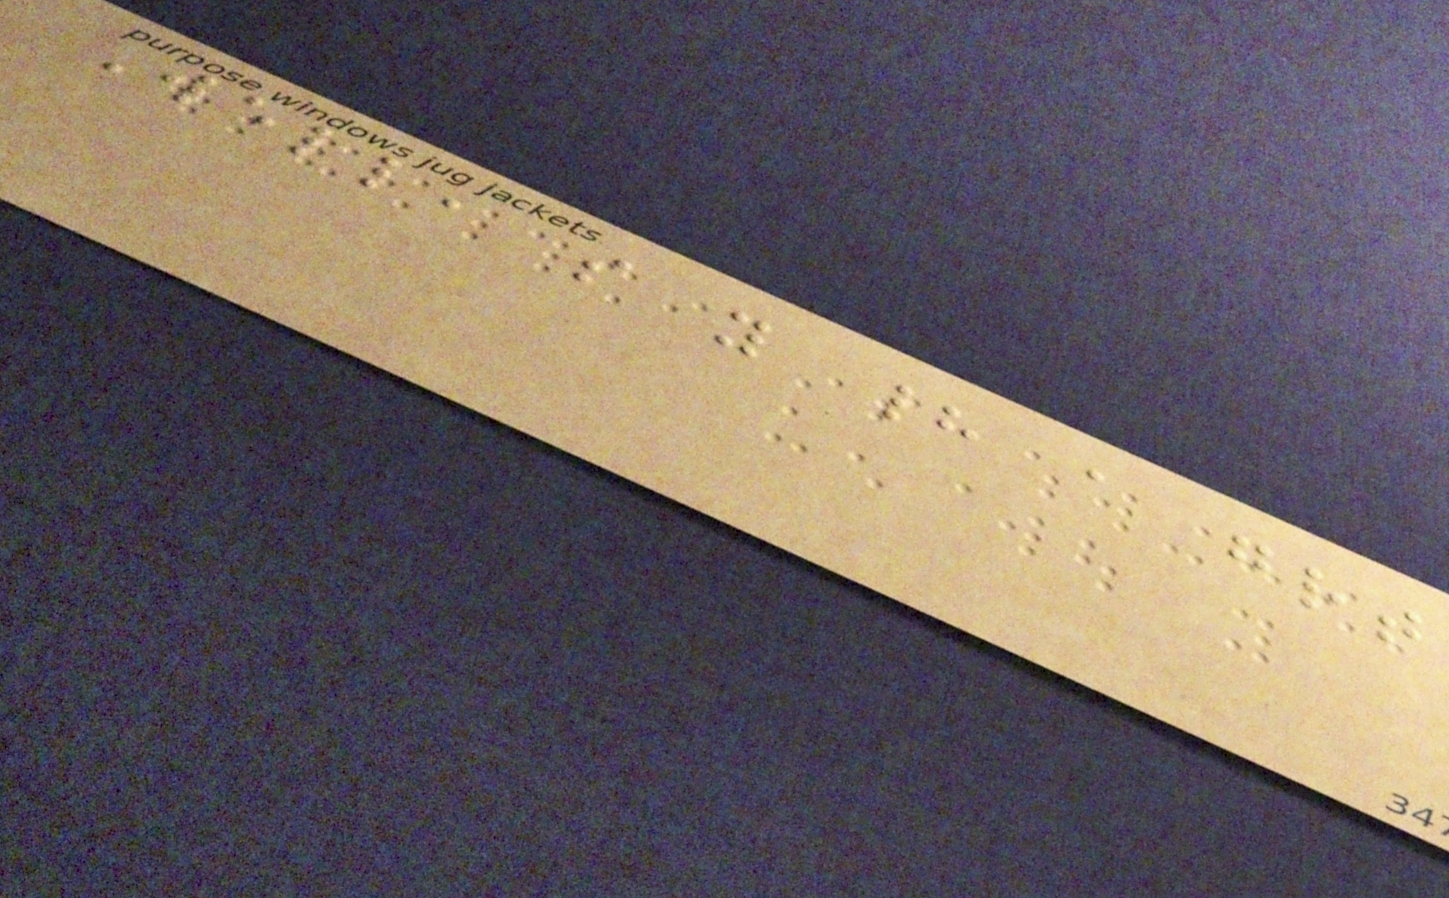Well, so you had a great
